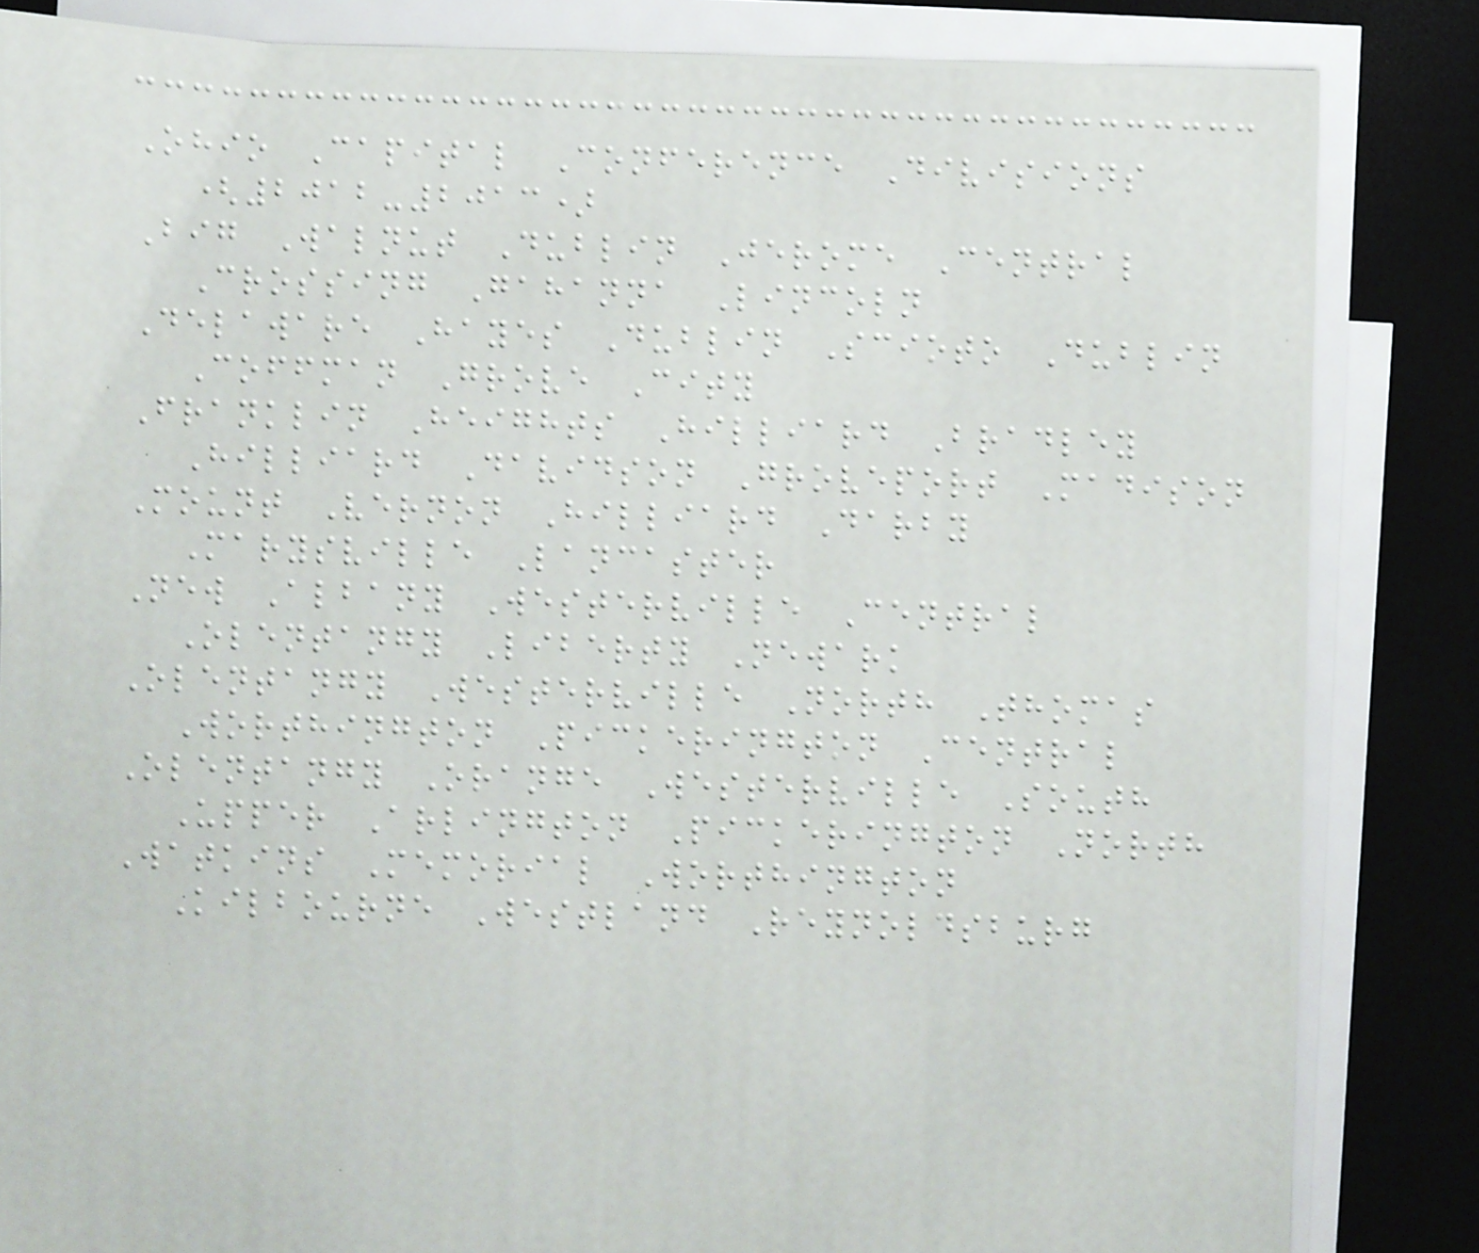Ohio Capital Conference Divisions
(2012-2013)
Big Walnut Dublin Jerome Central
Crossing Gahanna Lincoln
Delaware Hayes Dublin Scioto Dublin
Coffman Grove City
Franklin Heights Hilliard Bradley
Hilliard Davidson Groveport Madison
Mount Vernon Hilliard Darby
Marysville Lancaster
New Albany Westerville Central
Olentangy Liberty Newark
Olentangy Westerville North Thomas
Worthington Pickerington Central
Olentangy Orange Westerville South
Upper Arlington Pickerington North
Watkins Memorial Worthington
Kilbourne Westland Reynoldsburg
